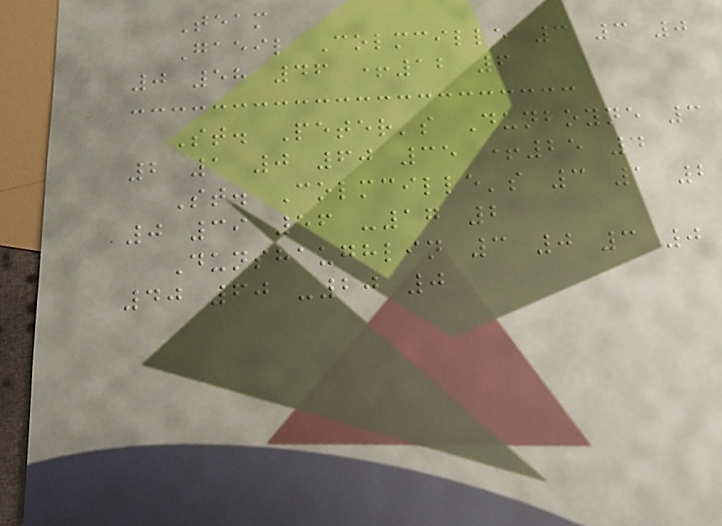Team
Gaeil Colmcille 3 3 0
0 58 46 +12 6
St. Peter's Dunboyne 3
2 1 0 60 35 +25 4
St. Colmcille's 3 1 2
0 39 56 -17 2
Dunshaughlin 3 0 3 0
40 60 -20 0
